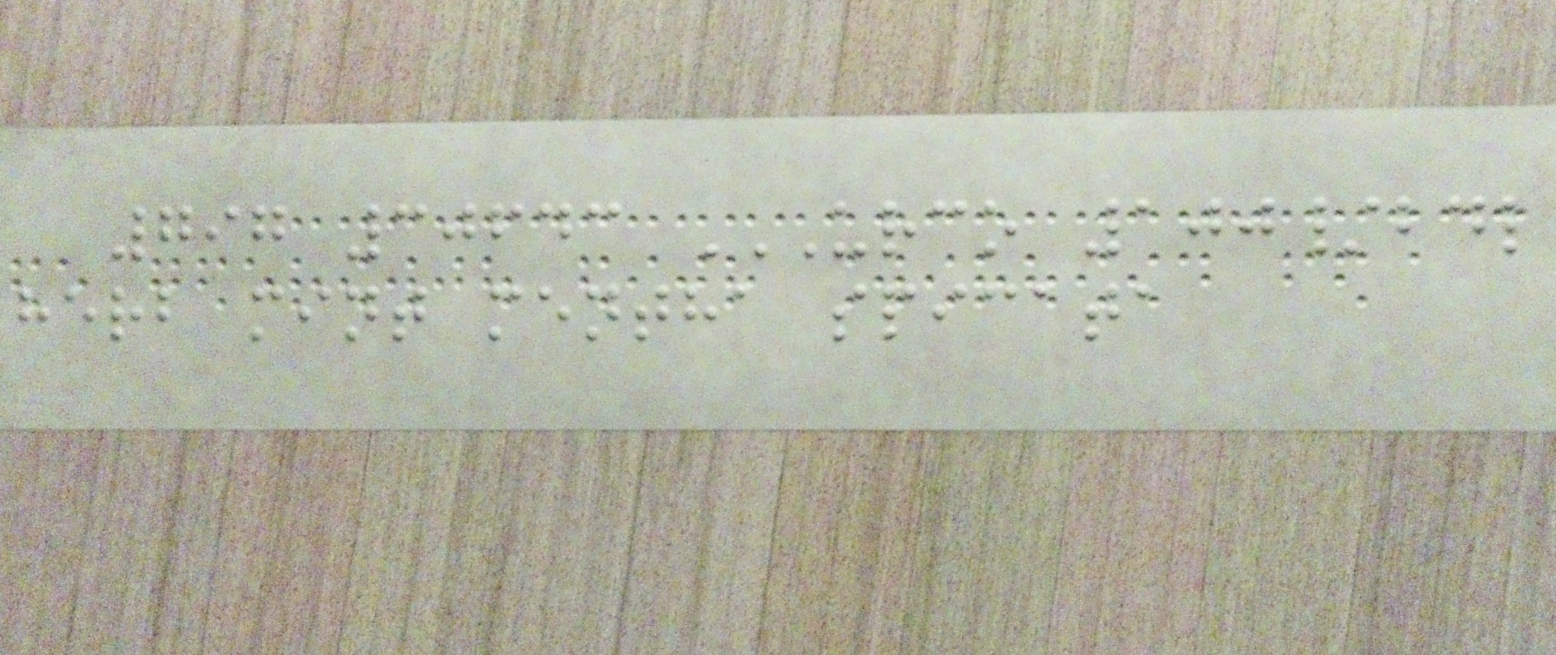797 30643 URCO 100/BDL
HERB MINT MENTHA SPICATA
